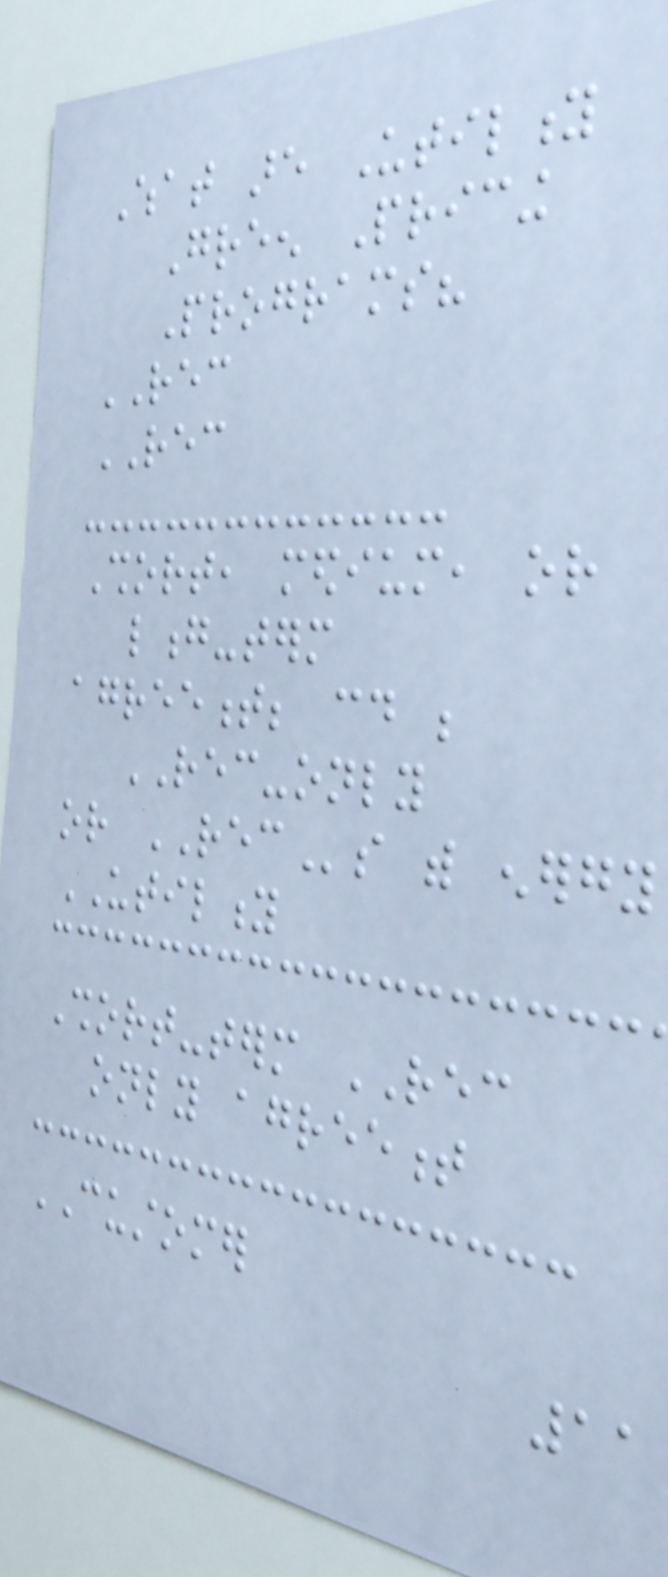What are Utility
Green Pricing
Programs?
REC
REC
Short, medium, or
long-term
agreement; could be
REC-only
or RECs with energy
UTILITY
Short-term REC
only agreement
CUSTOMER
11
